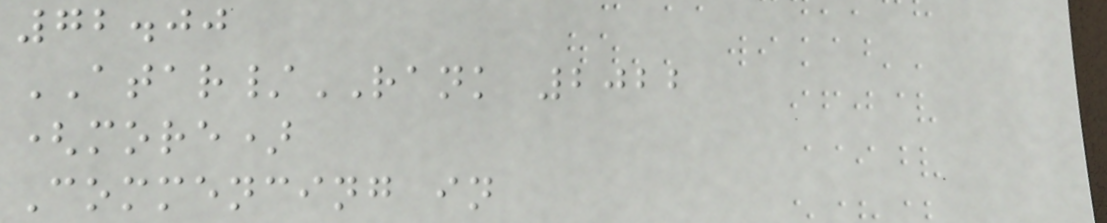72.00
ATAR/RANK 2022
(more)
Commencing in
